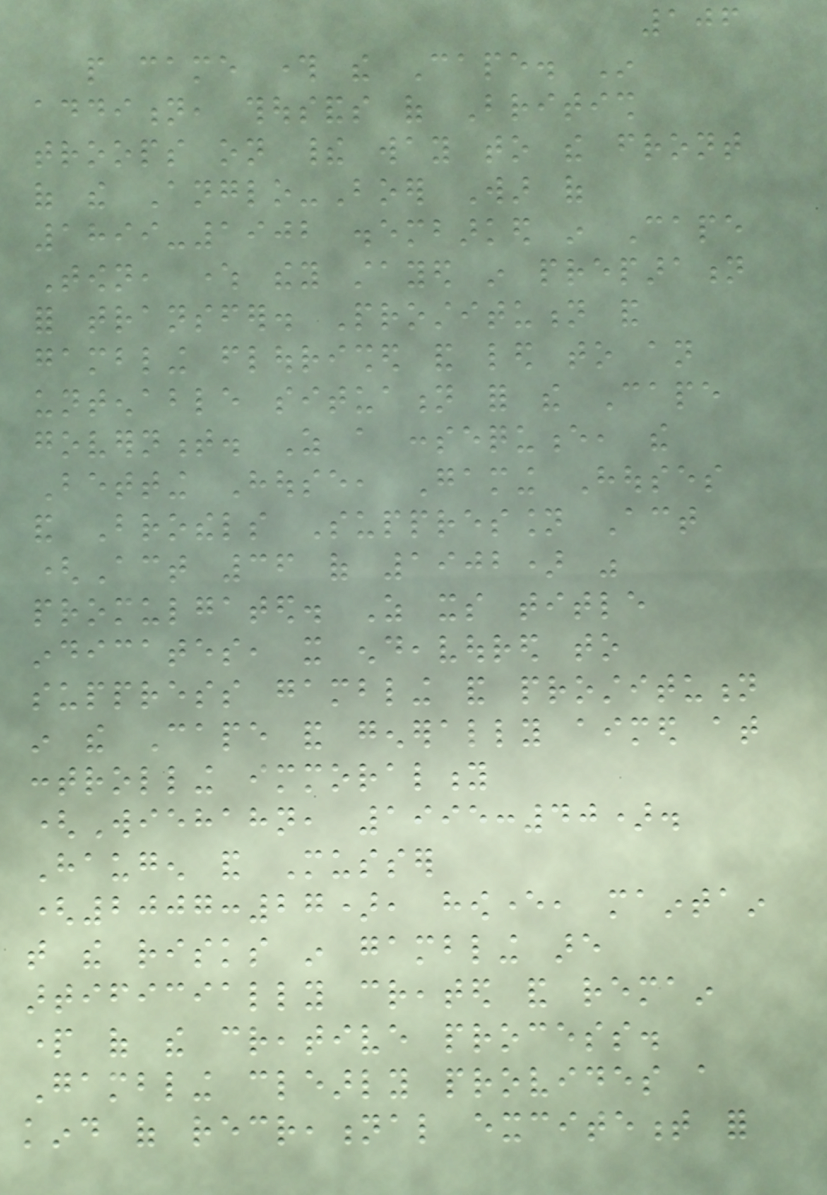106
people came through the Cape. In
addition, thousands of British
troops on their way to the front
of the Anglo-Boer War of
1899-1902 disembarked in Cape
Town, where they stayed in preparation
for transfer. Prostitution and
gambling flourished and led to an
untenable situation for the Cape
government. As a consequence, the
Betting House, Gaming Houses
and Brothels Suppression Act
(Act 36 of 1902) was
promulgated. As its title
indicates, it endeavoured to
suppress gambling and prostitution
in the Cape and generally aimed at
controlling immorality
(Wiehahn, 1995:40).
Haugen and Musser
(2007:27), however, maintain
that the risks in gambling are
artificially created and remain
part of the creative process.
Gambling clearly provides a
kind of recreational excitement for
